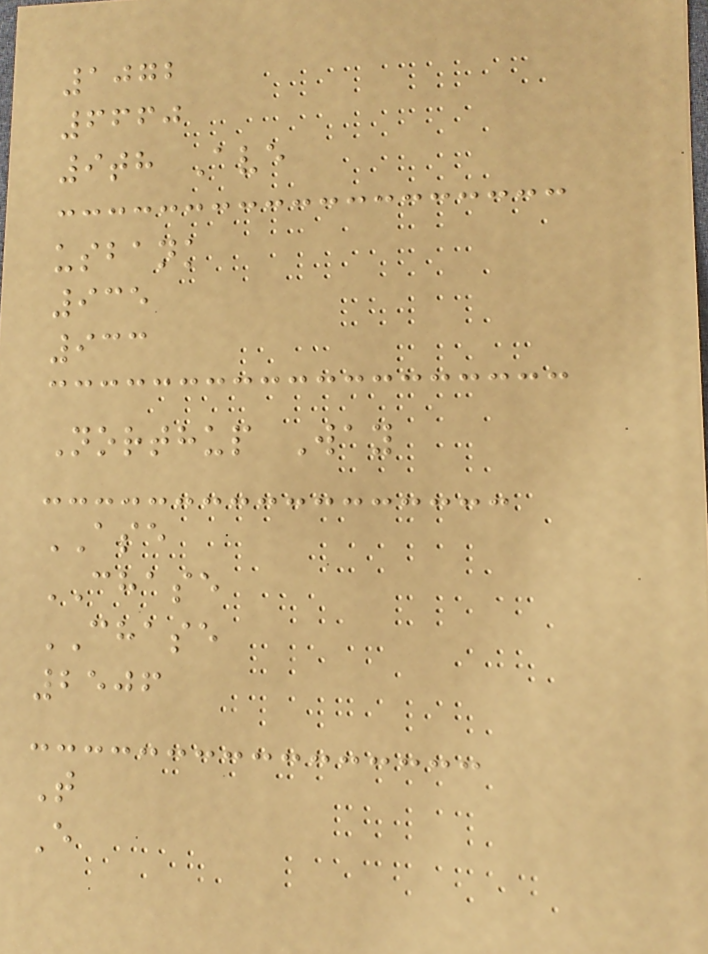1072
6660
9th Ave
usbank
935
933
Northup Way
ASE
CHASE
CHASE
2506
T
E
